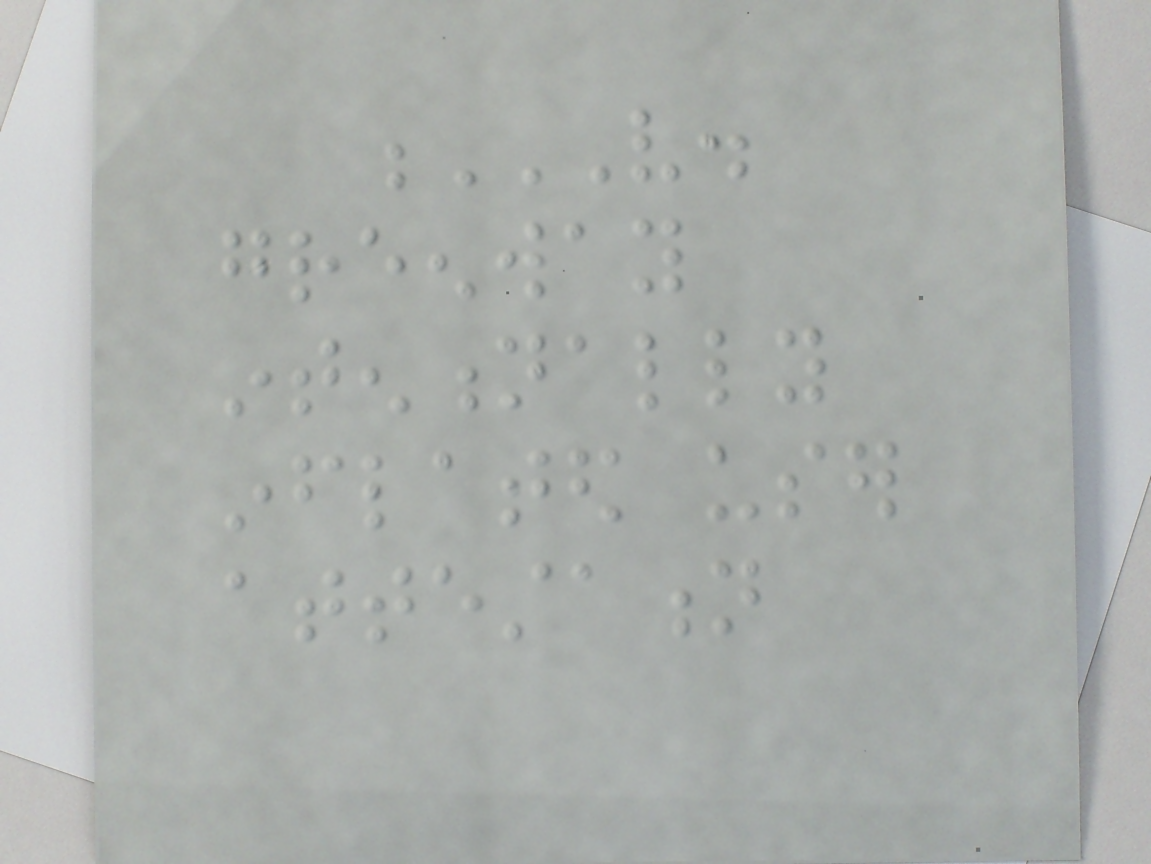V.
GREENWAY
INTENTIONALLY
INFLATED USER
ATTESTATION
